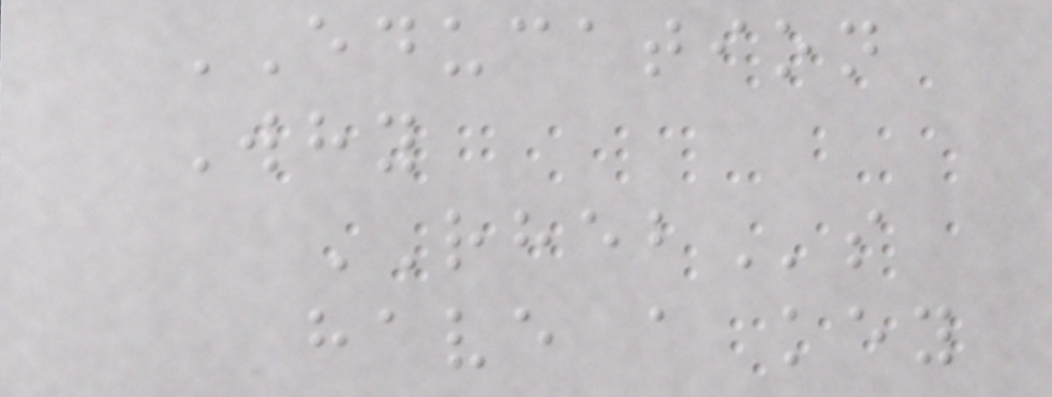EDUCATION
Why
RHEBs
have a key
